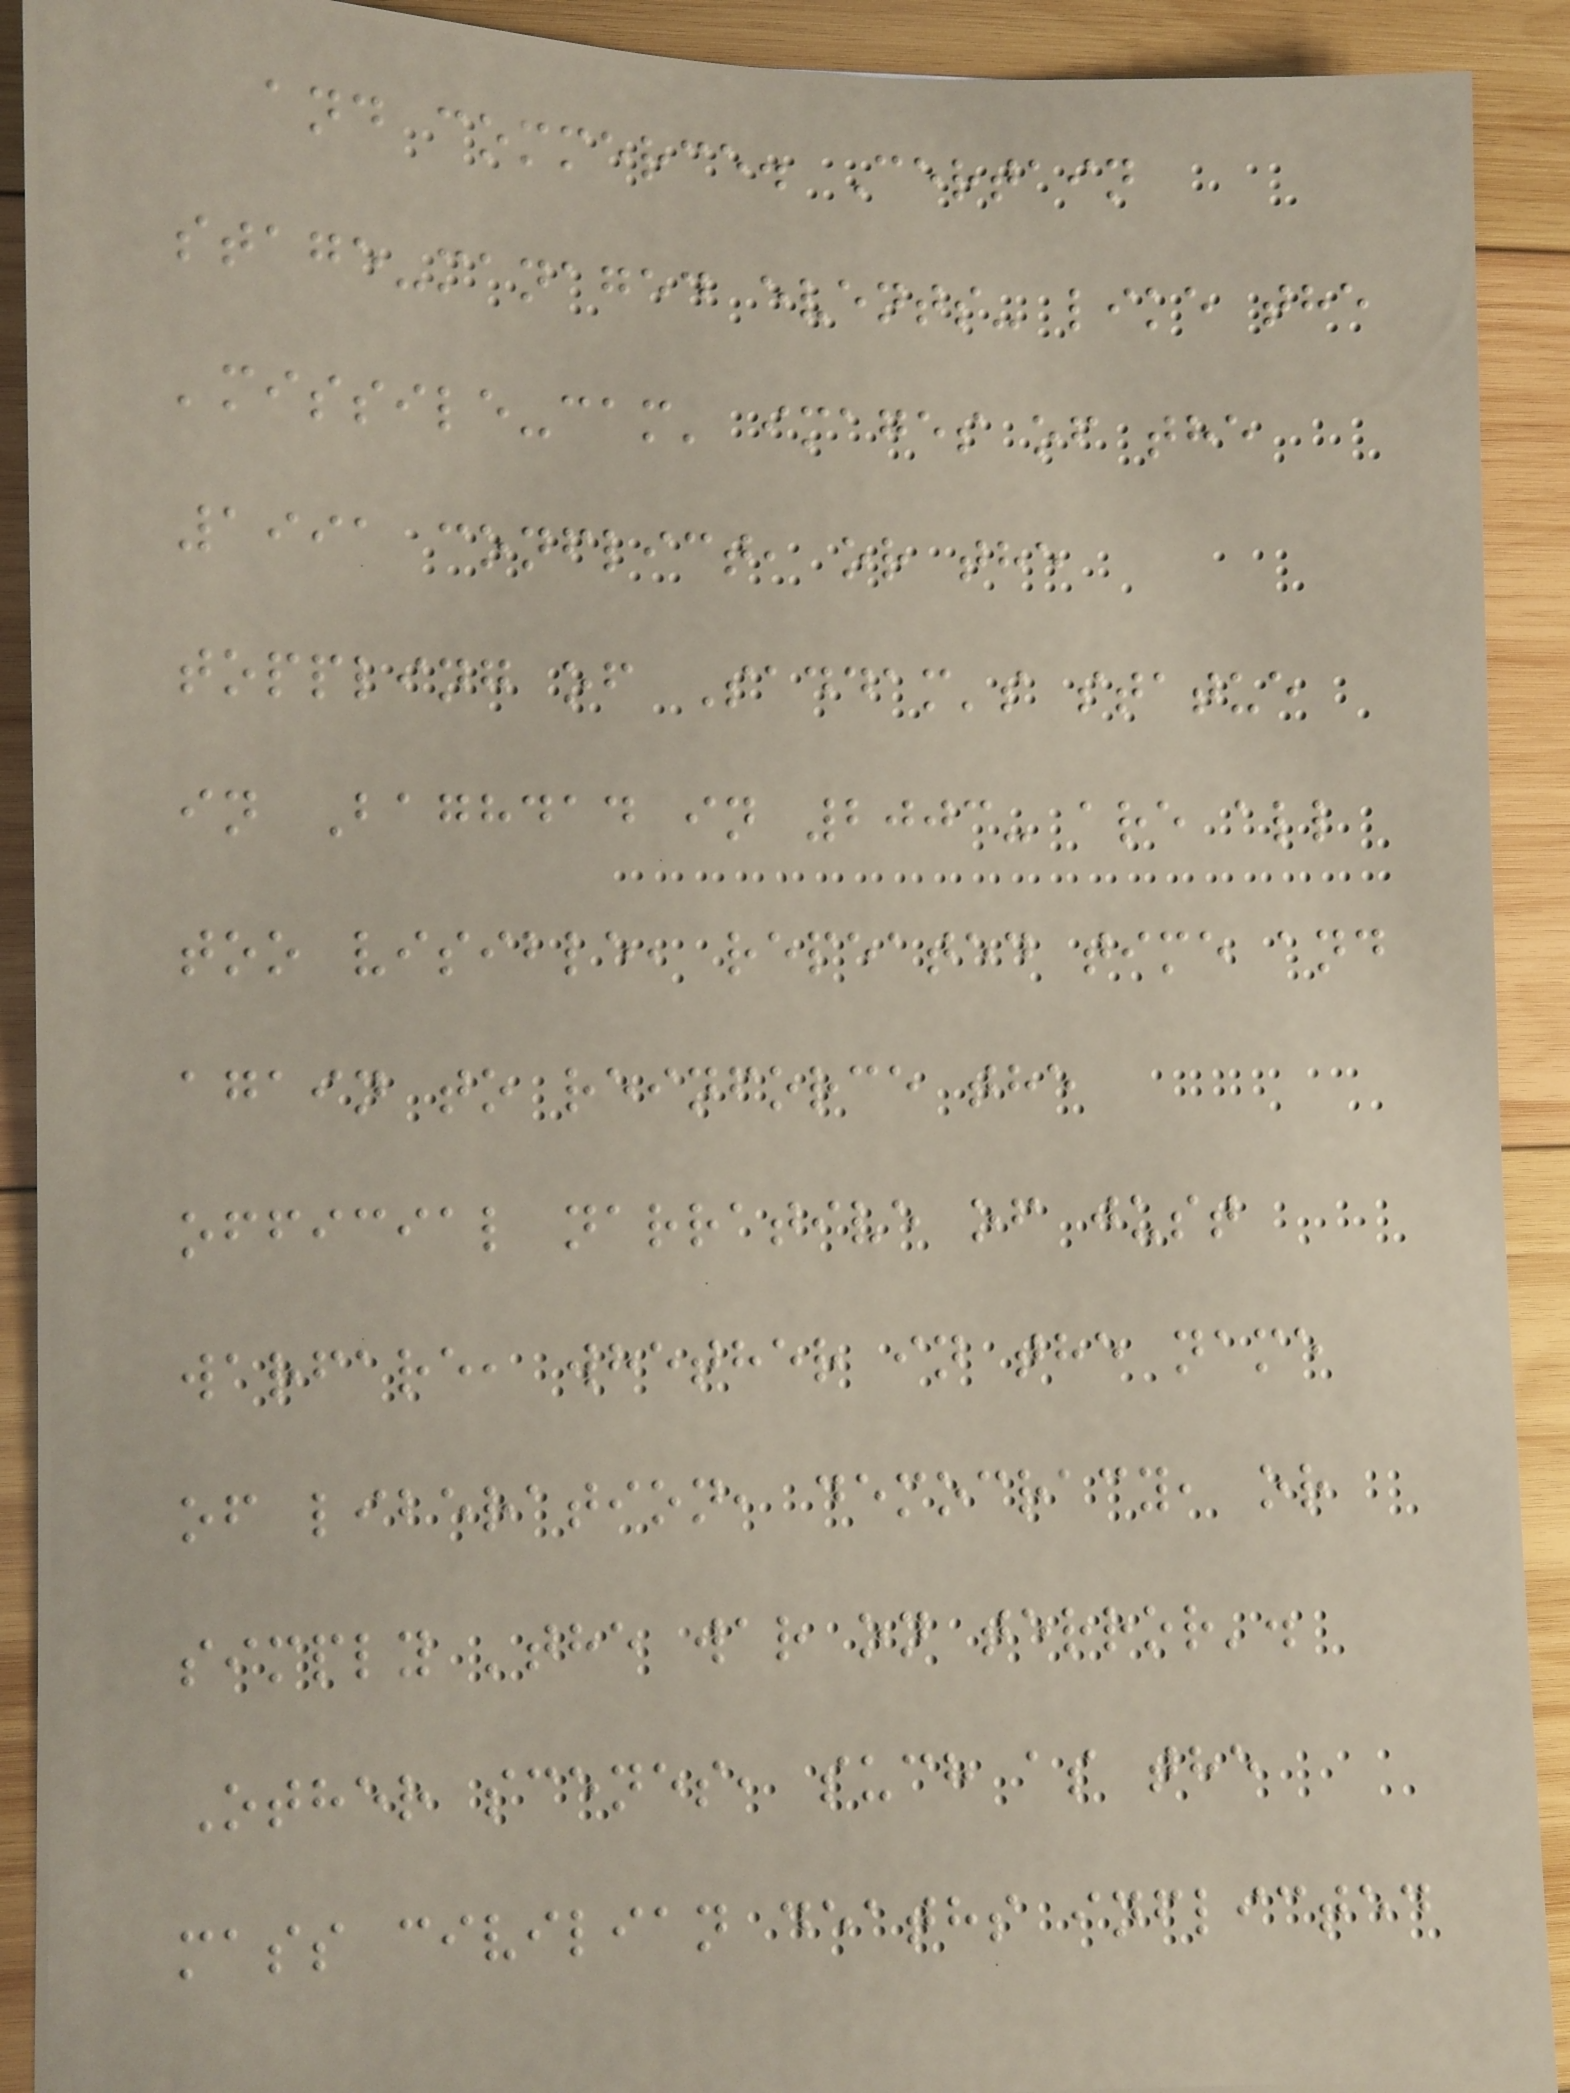and commerce. Certain
stage-managed events- like the
'missile-cam' images of the
1991 conflict, or the
toppling of Saddam's statue
in Baghdad in 2003- are all
too visible, repeated time and
again to reinforce the
official narrative of just
warfare, whether in the name
of liberation, democracy, or
simply 'the war on terror'.
Other scenes, such as the
mass civilian deaths inflicted
